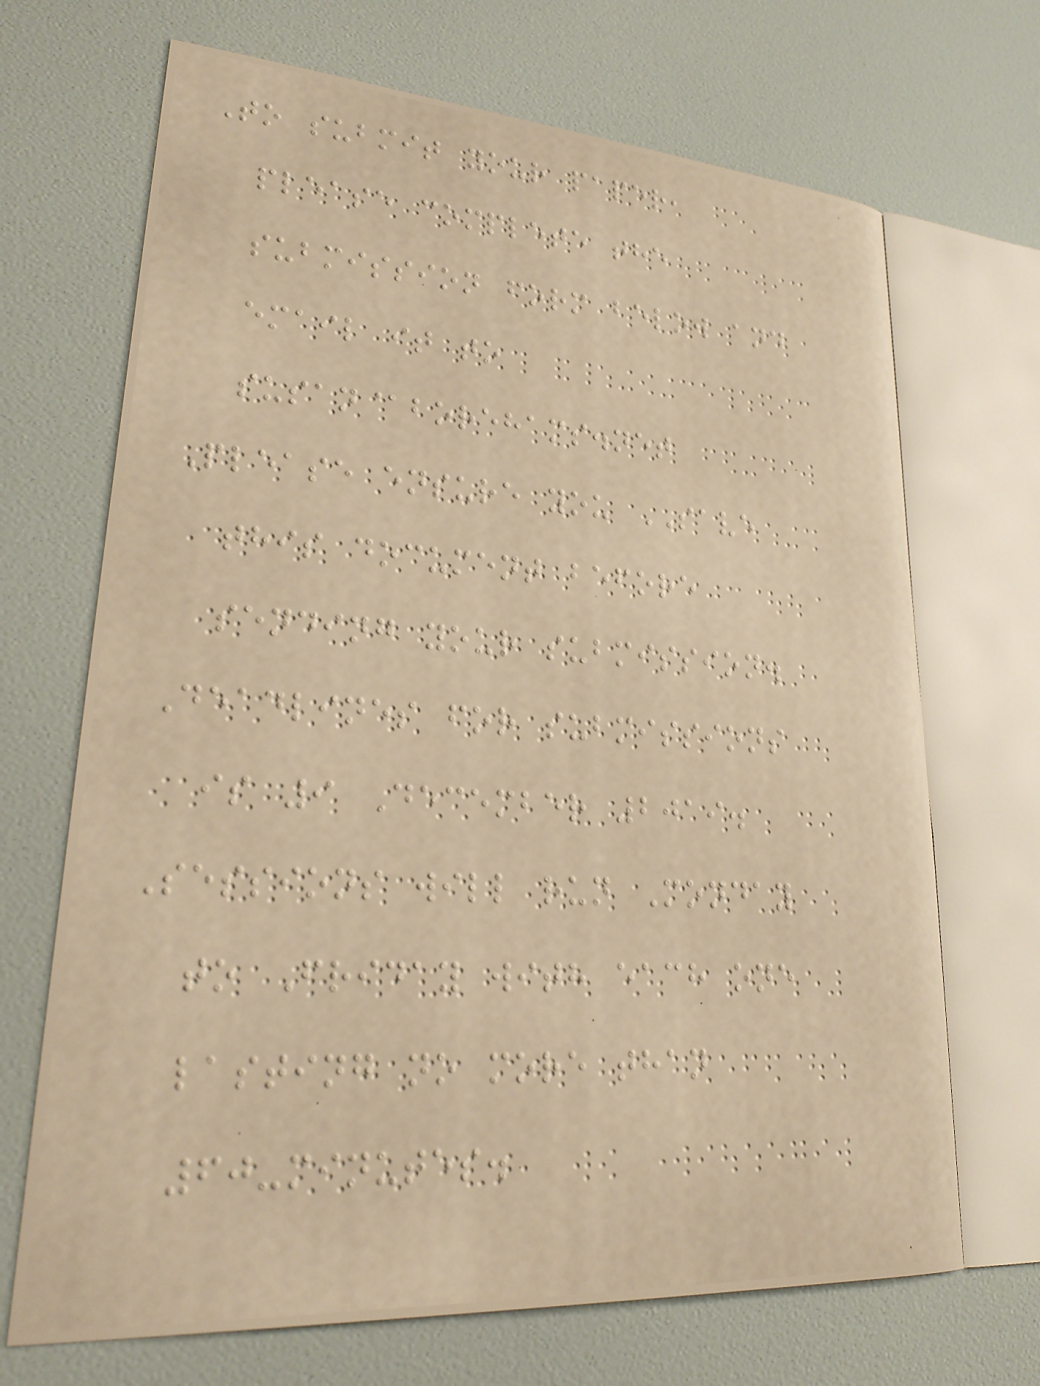To submit your paper,
please complete the
submission form below and
email it to
susan@borehams.net
Please ensure you SAVE
this document before
sending your submission.
Deadlines for submissions
is 9 December 2019.
Sessions will run Monday
to Friday with each one
lasting no more than
60-minutes.
